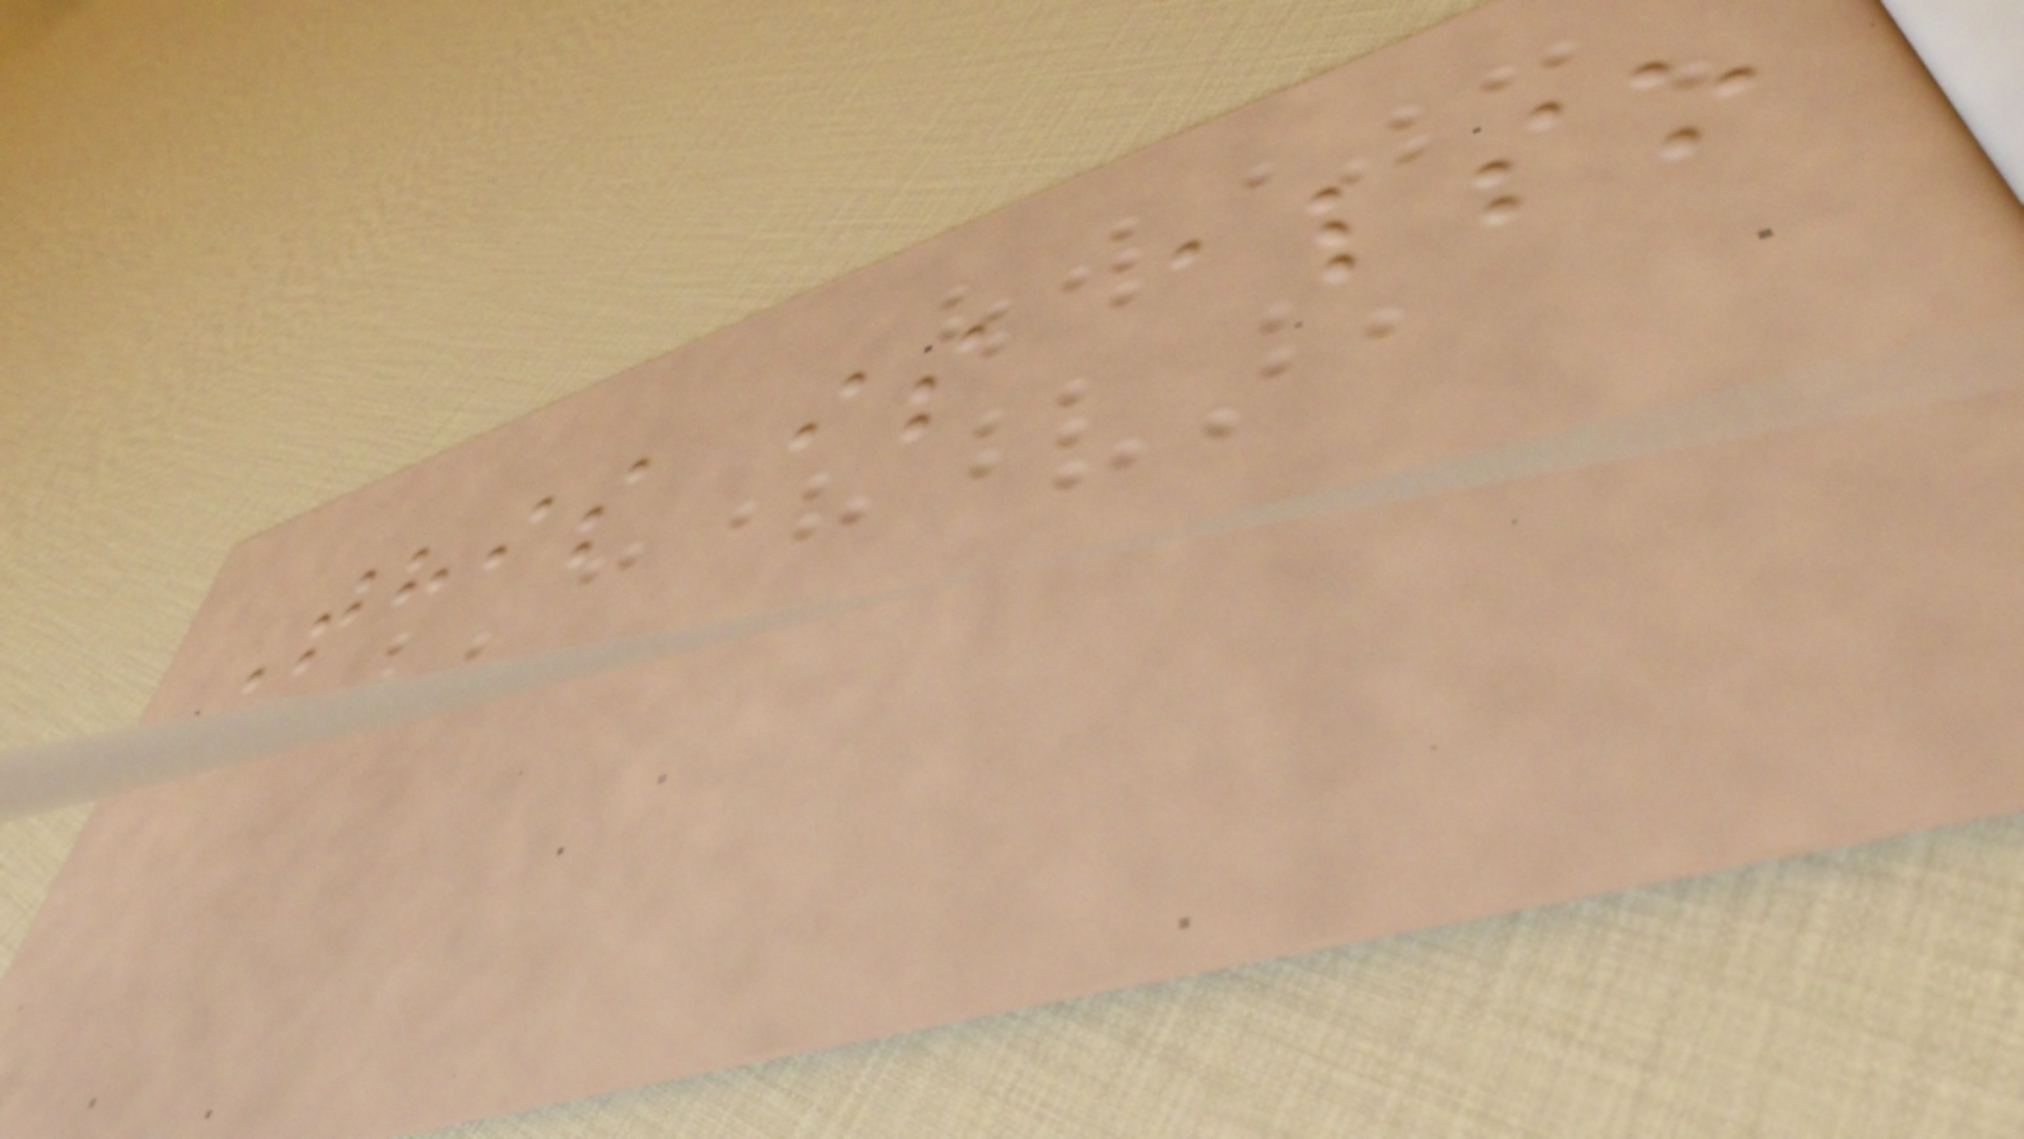This is also
